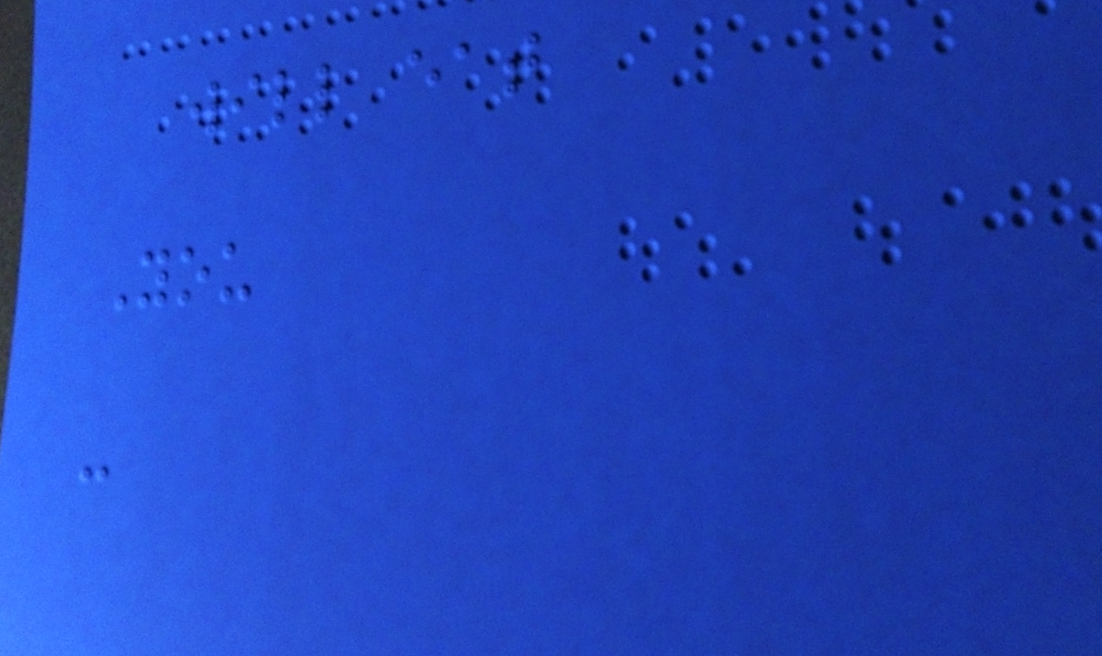will eat
You
-
